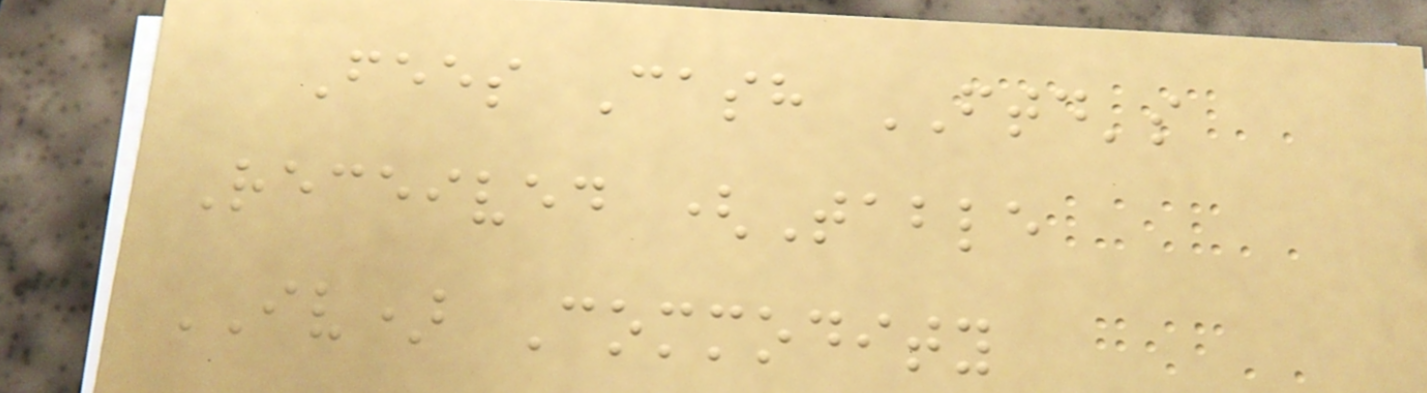Fees Cash FTD's
Received (Table
IV) Commodity
